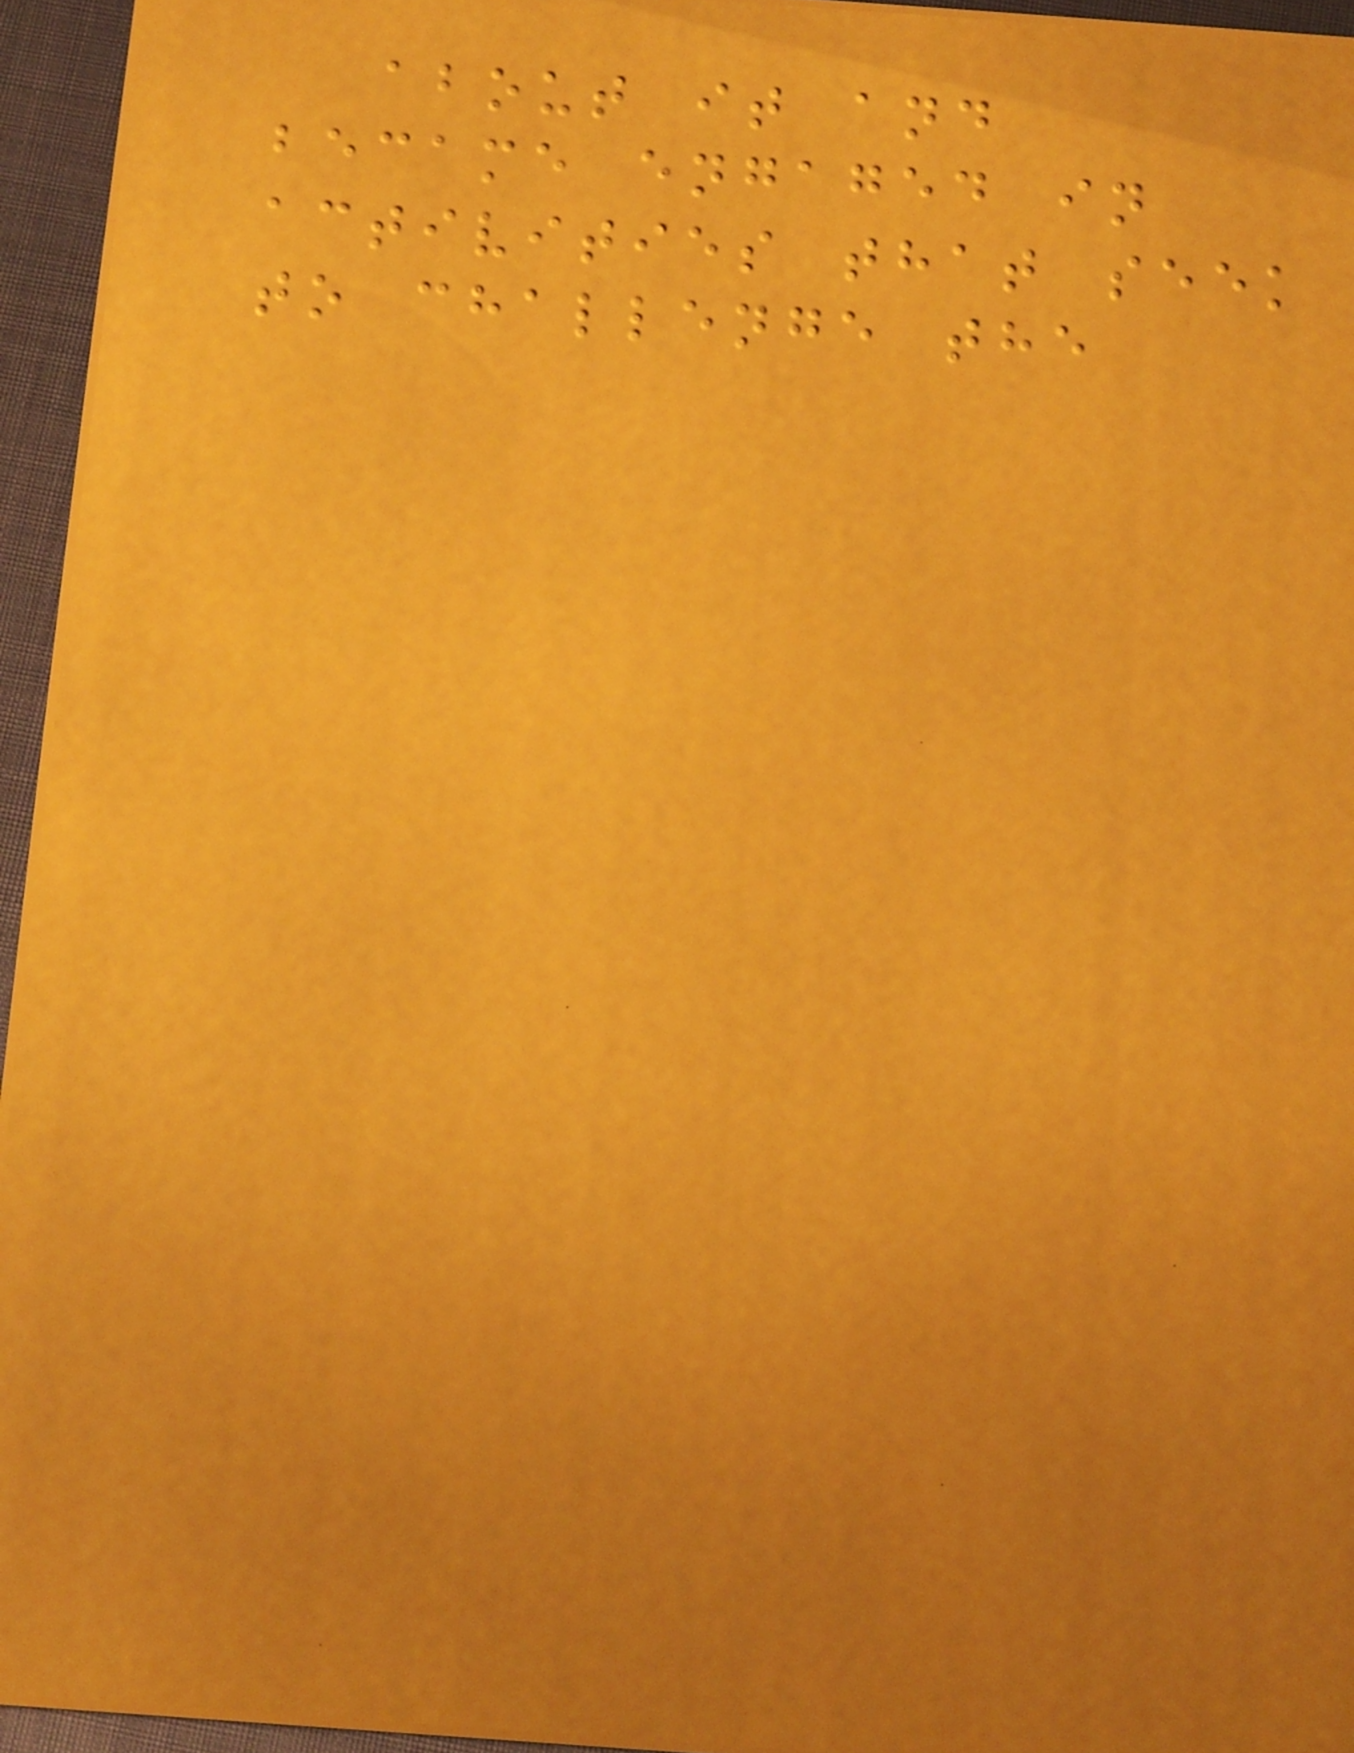about it and
became engaged in
activities that seek
to challenge the
